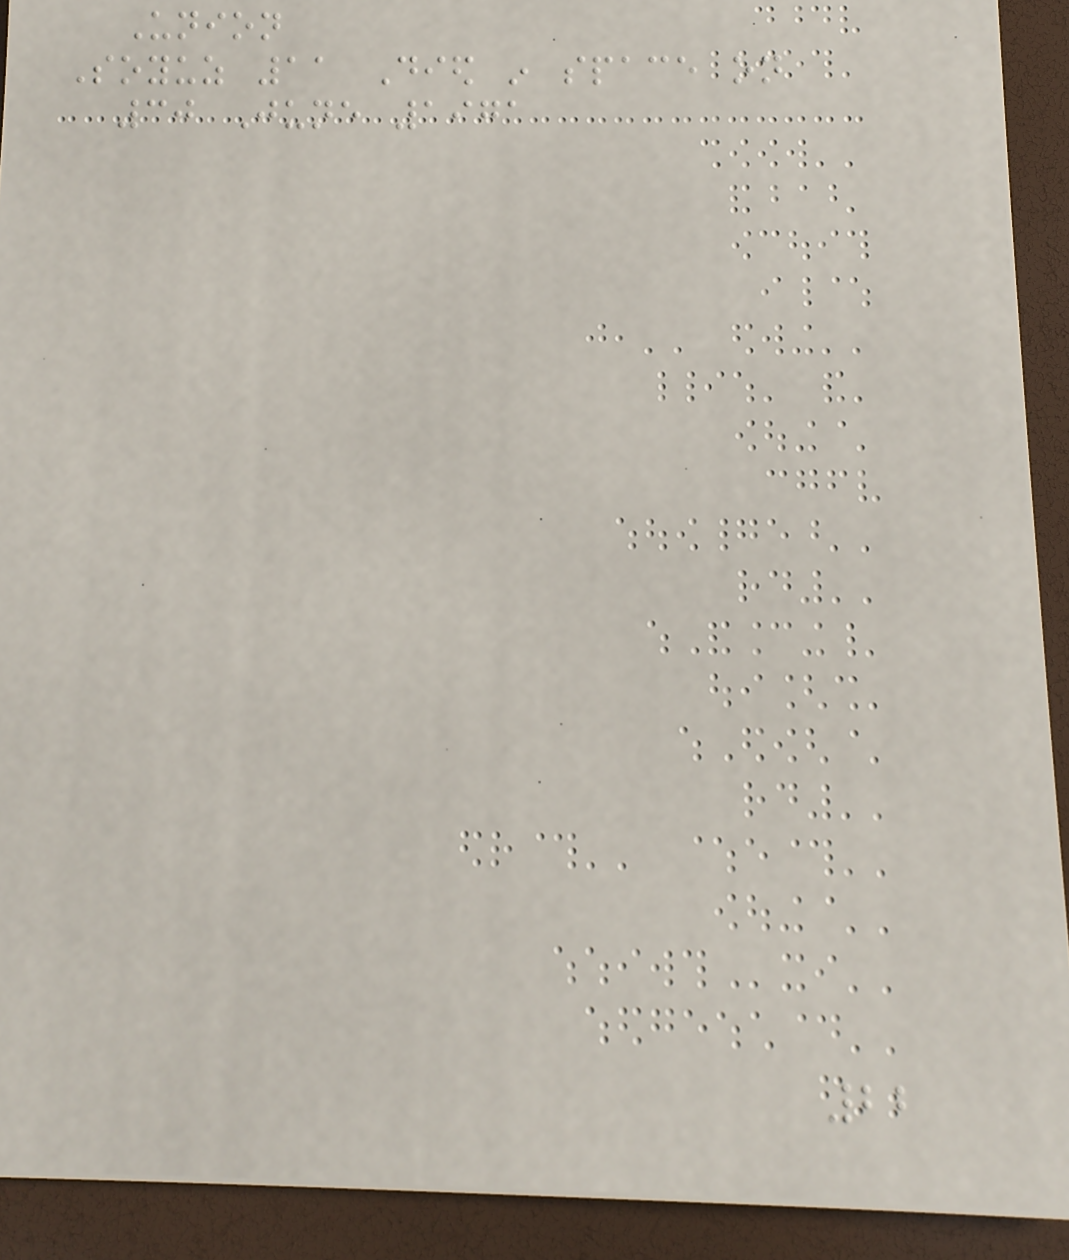Union
Soyuz 11 Died in space on
30 June 1971
22
